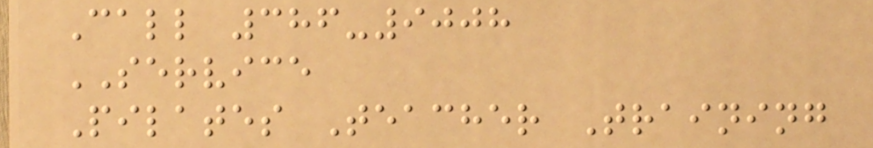Call 386-9008
SERVICE
Pilates Teacher Training
